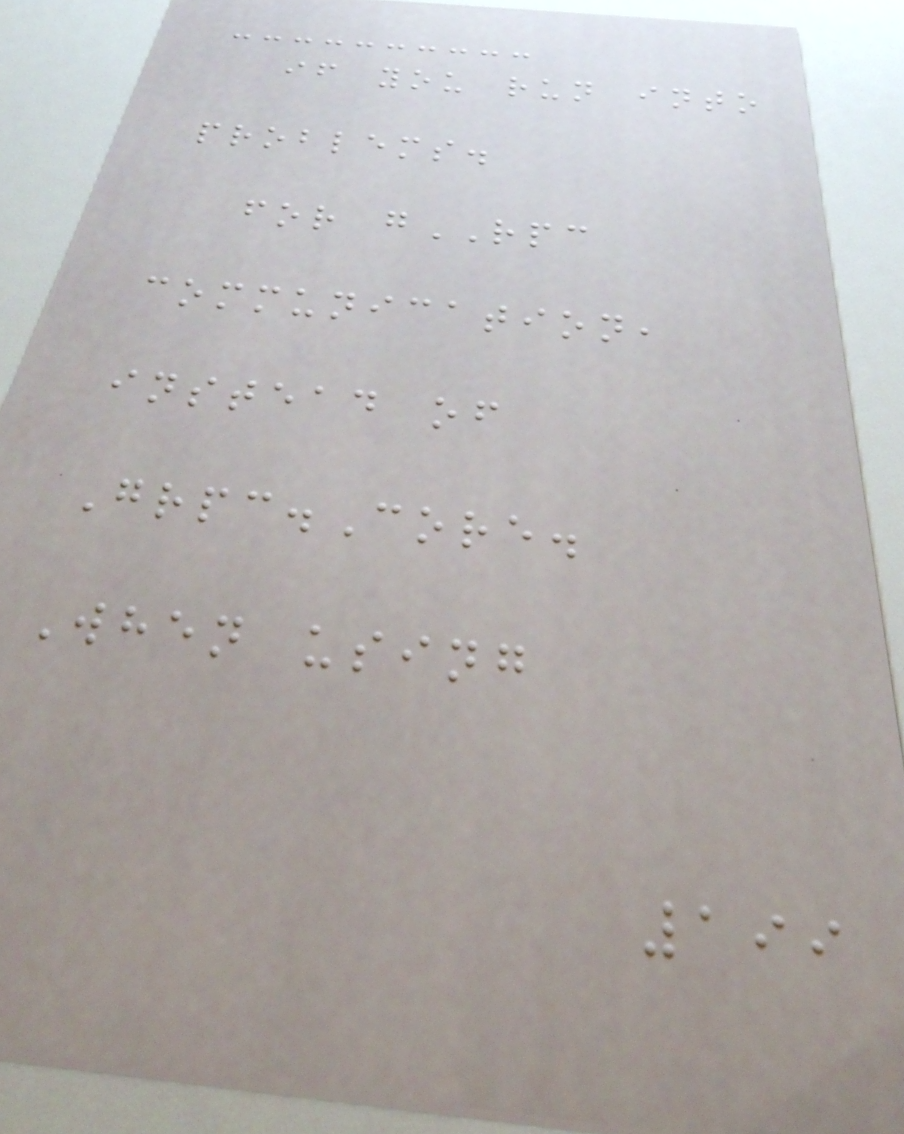if you run into
problems.
for gRPC
communication,
instead of
Grpc.Core.
When using
199
